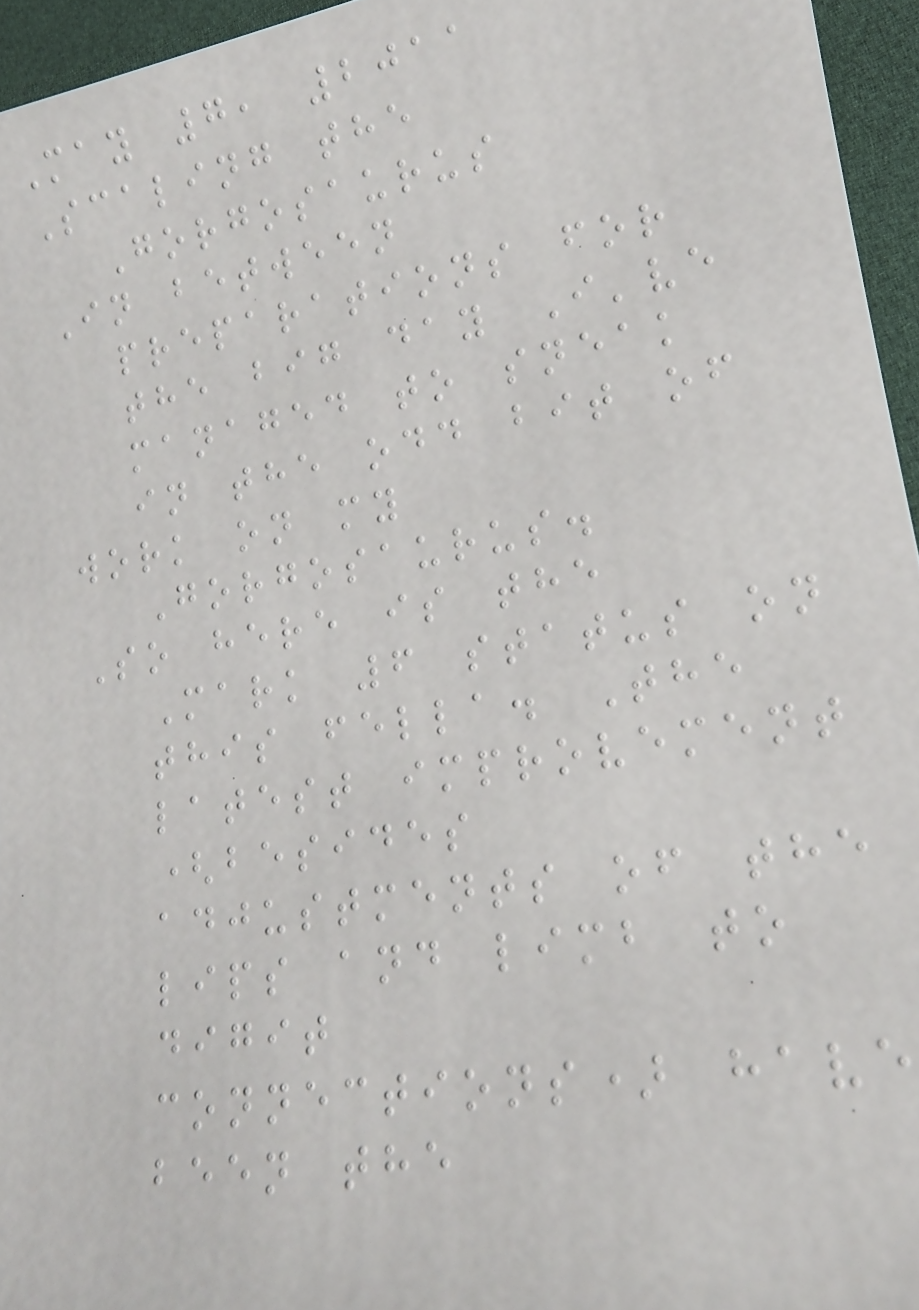May 7, 2011
Scaling the
Gorgosaurus
In between
preparations for
the big day I've
managed to sneak
in the odd bit of
work on my
Gorgosaurus.
So here is the
Mark 6 status on
this fella. The
latest improvement
(besides
adjustments of the
lips and limb to
digit
connections) have
been the
